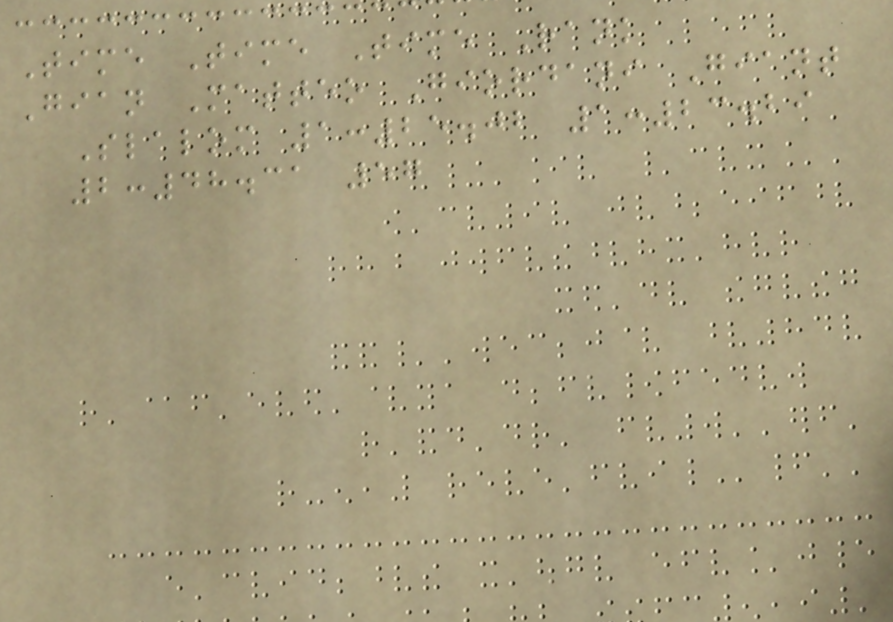Time Time Time Rank
Gian Matteo Giordani Giant
Slalom 1:25.02 1:23.29
2:48.31 57
